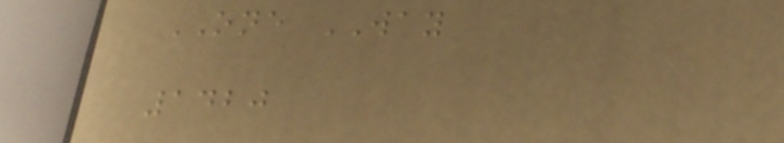ONE WAY
1420
